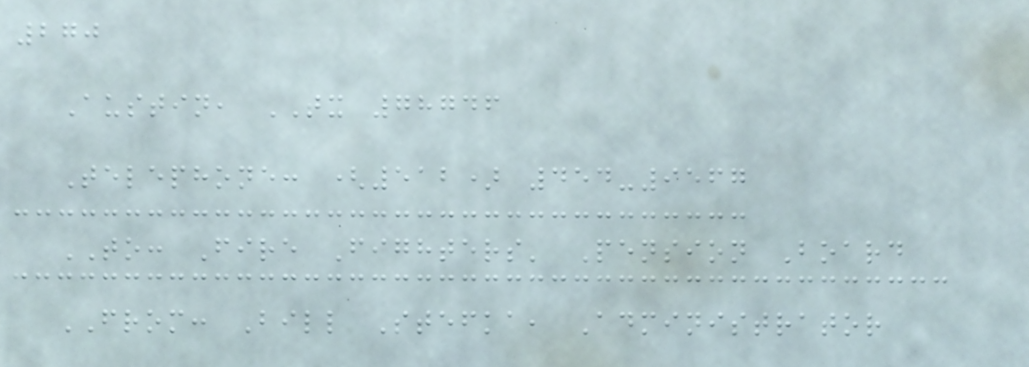270
Austin, TX 78746
Telephone: (512) 454-9567
TO: Fire Fighters' Pension Board
FROM: Bill Stefka, Administrator
